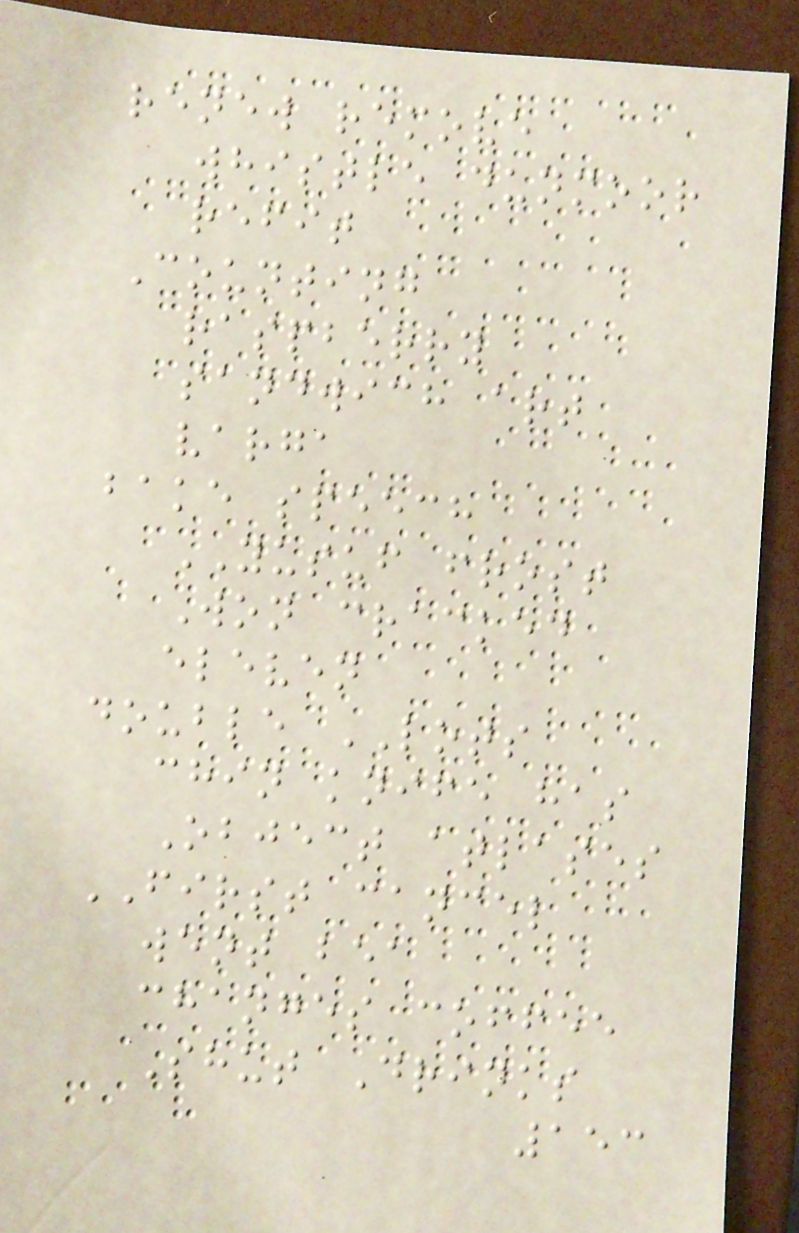renew remove
whistle dunmoor
refit
Counting
raspberry
sandwich art
varga
bake speech
YUSUF frost
Won cracked
eleven
double LOTS
chin knife has
Object atlases
FIRST cancel
went bea
changes coffee
Shut Drinks
153
